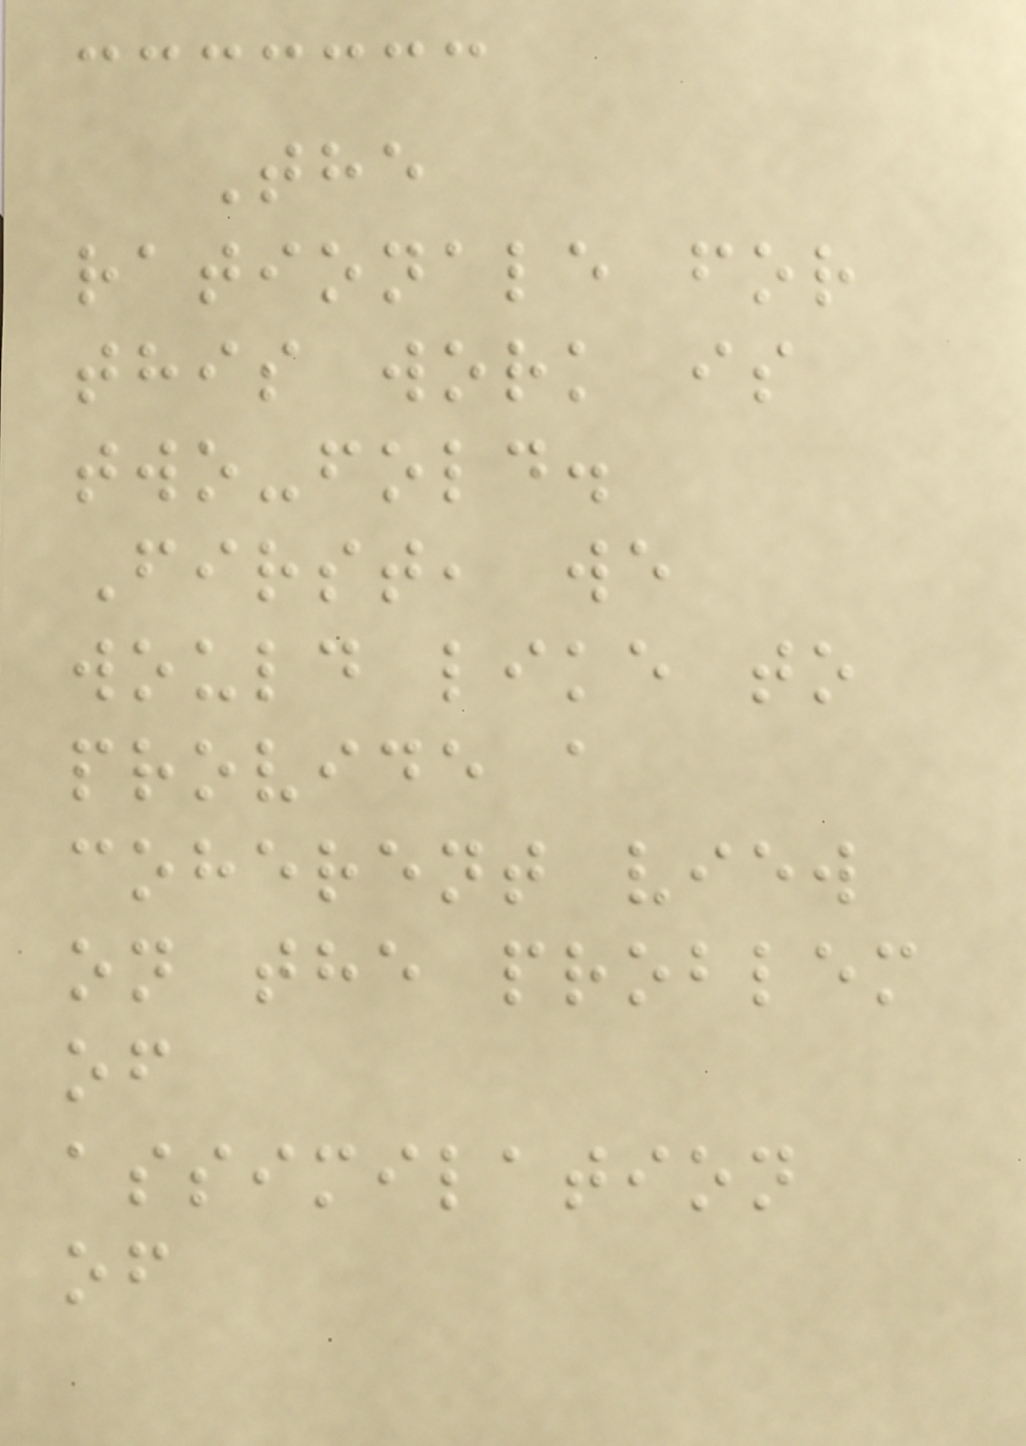The
rationale for
this work is
two-fold.
First, we
would like to
provide a
coherent view
on the problem
of
assimilation
of
